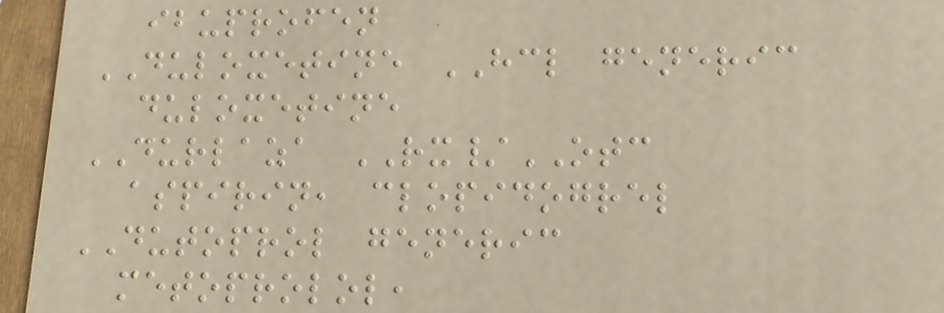ibuprofen
DULOXETINE HCL generic
duloxetine
DURLAZA RX/OTC
aspirin, clopidogrel
DUTOPROL generic
metoprolol,
